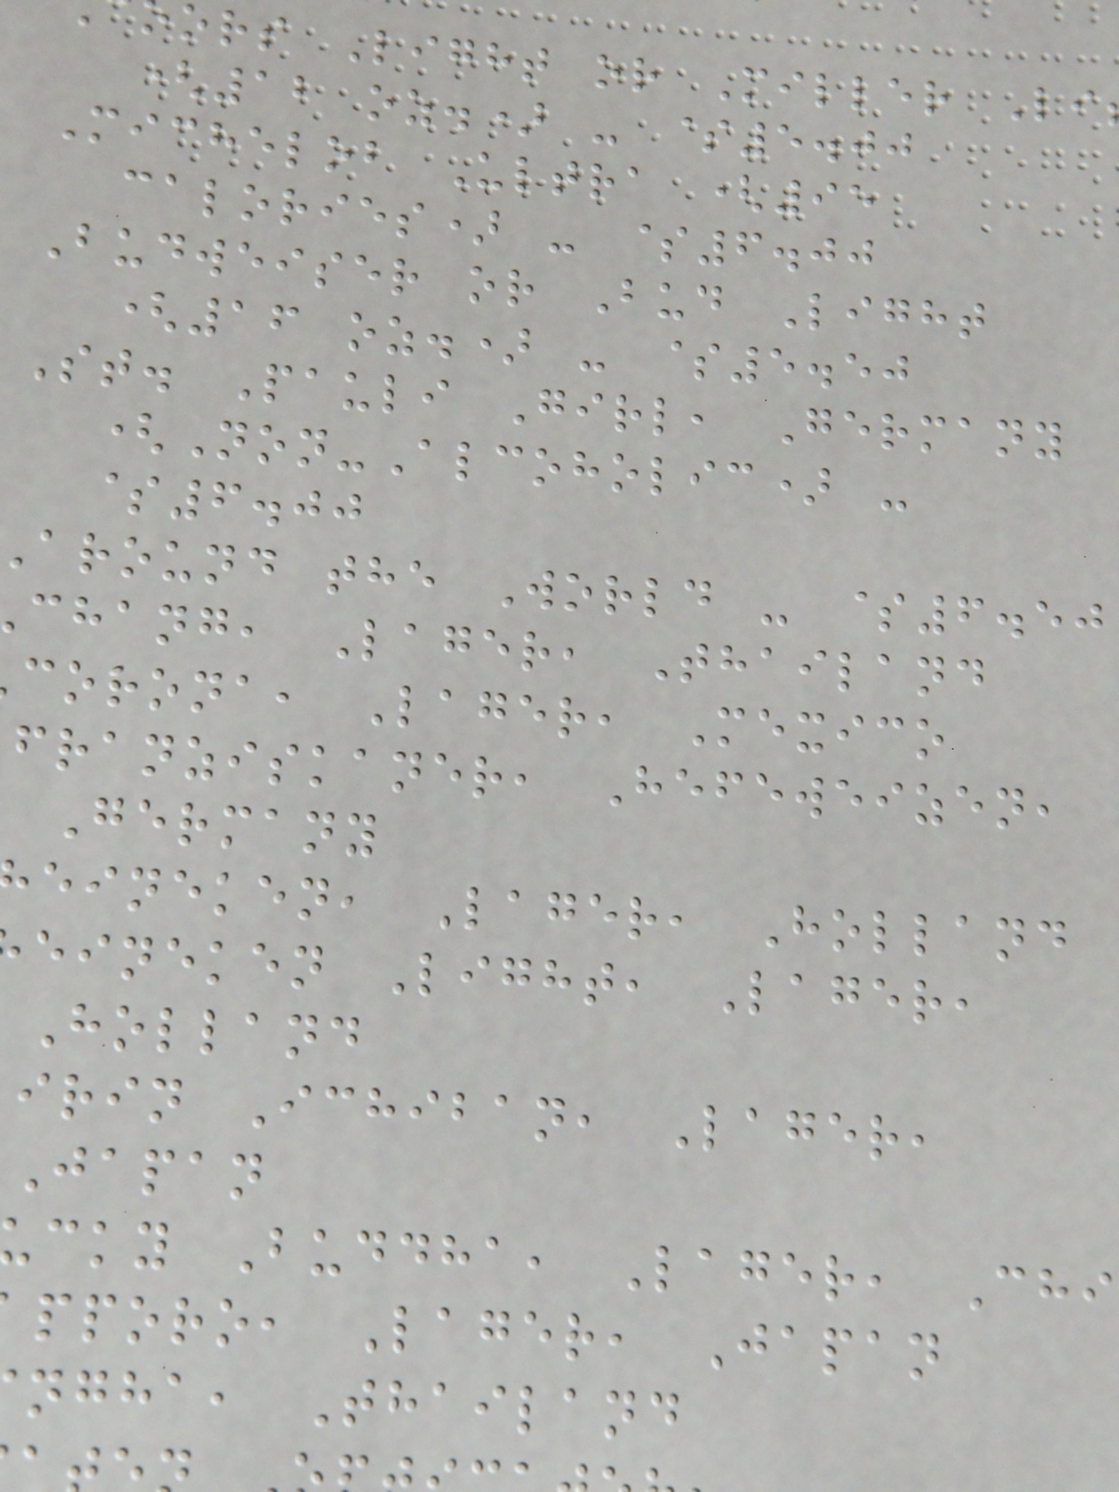ors Light or Miller Li
(12 oz.) - $5.00
Michelob Ultra (95
calories) - $6.00
Budweiser or Bud Light
(16 oz.) - $5.50
St. Pauli Girl, Germany
(Non-Alcoholic) -
$6.00
around the World - $6.50
chang, Lager, Thailand
corona, Lager, Mexico
franziskaner, Hefeweizen,
Germany
eineken, Lager, Holland
eineken Light, Lager,
Holland
irin Ichiban, Lager,
Japan
cky Buddha, Lager, Chi
pporo, Lager, Japan
ngha, Thailand
